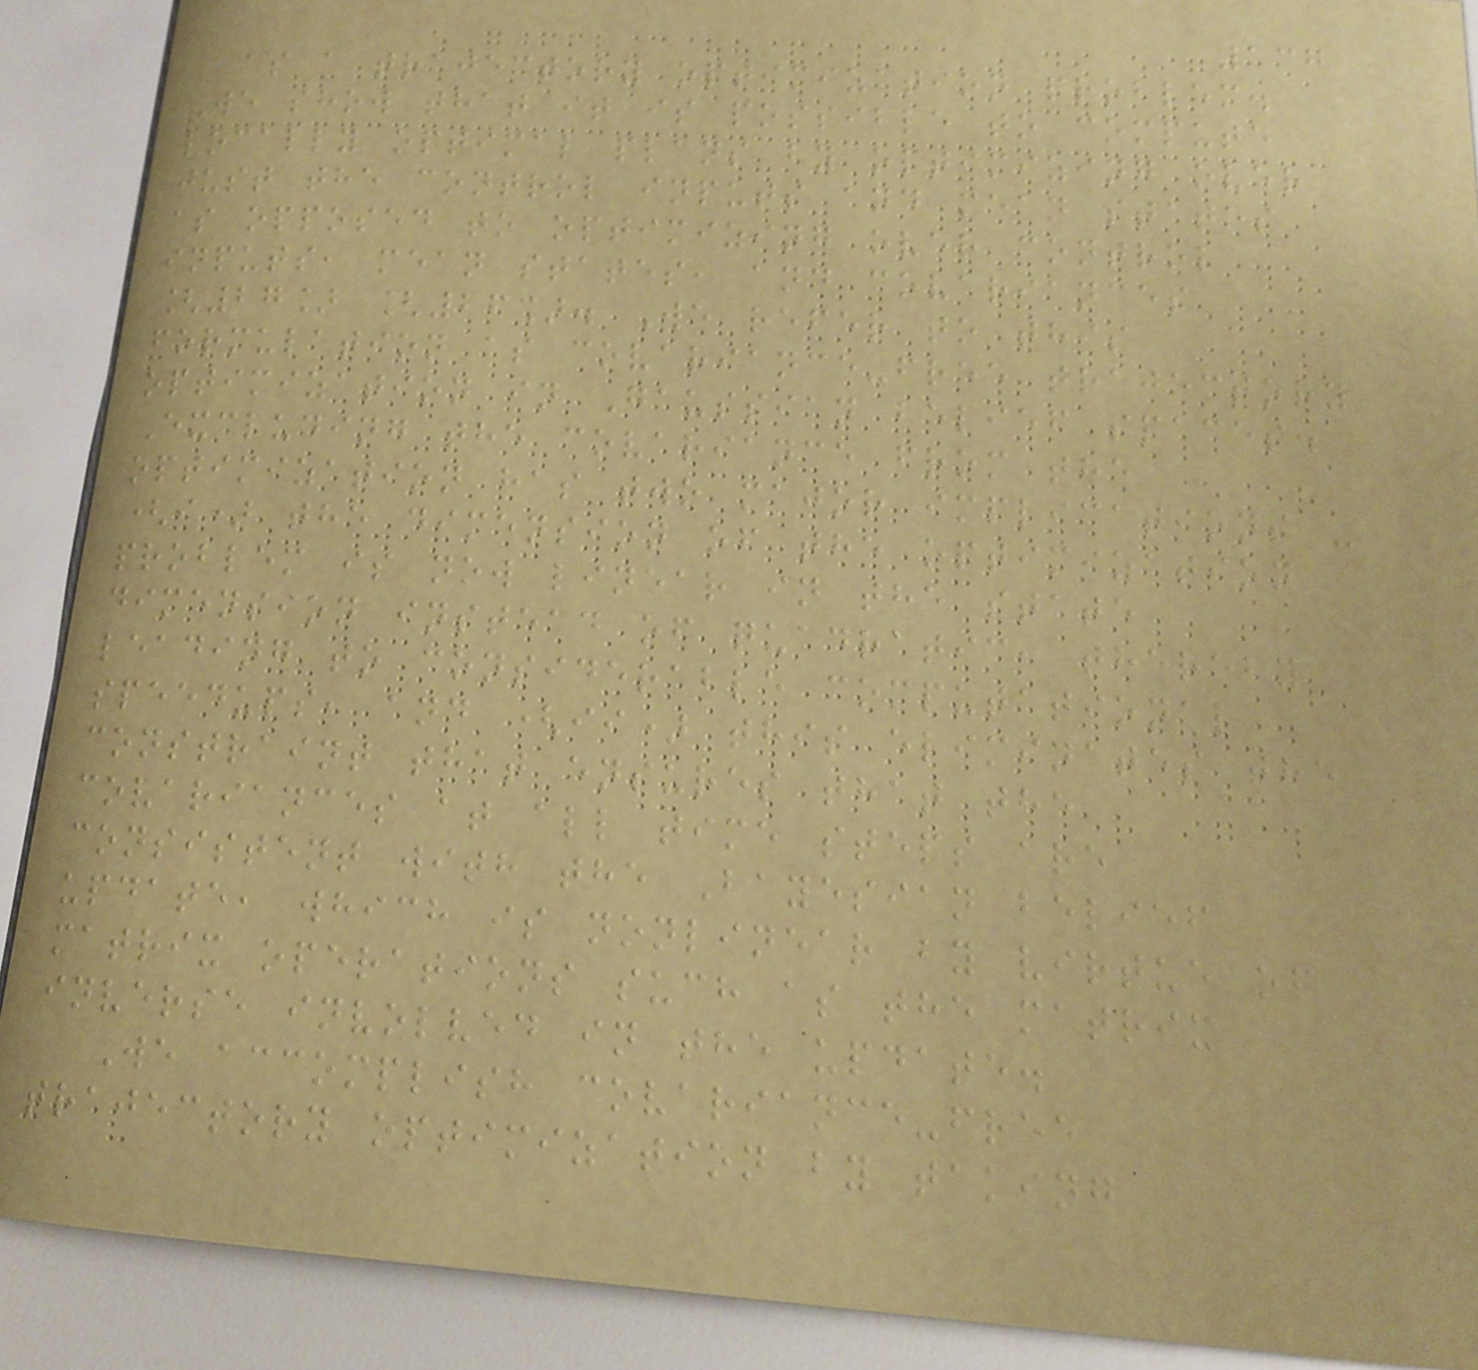137
as a trajectory optimization problem.
We show that it is possible to compute
locally optimal plans by optimizing over
just the control inputs and mean states
as opposed to optimizing over control
inputs, mean states, and covariances
[27] [26]. We refer to this
formulation as covariance-free trajectory
optimization in Gaussian belief spaces.
Excluding the covariance from the
optimization has two major implications -
(i) the dimension of the optimization
problem is now linear in the state
dimension instead of quadratic, thereby
leading to considerable computational
speedups, and (ii) this eliminates the
constraint that ensures that the
covariances at all time steps are
consistent with the Bayesian belief
update, which is nonlinear by virtue of
matrix operations such as the matrix
inverse involved in the update.
We accomplish covariance-free
trajectory optimization by taking
